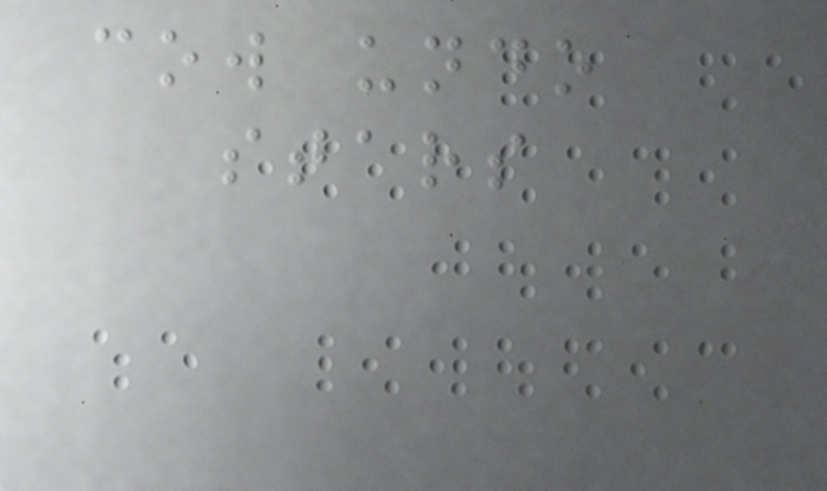cow undo
stars
